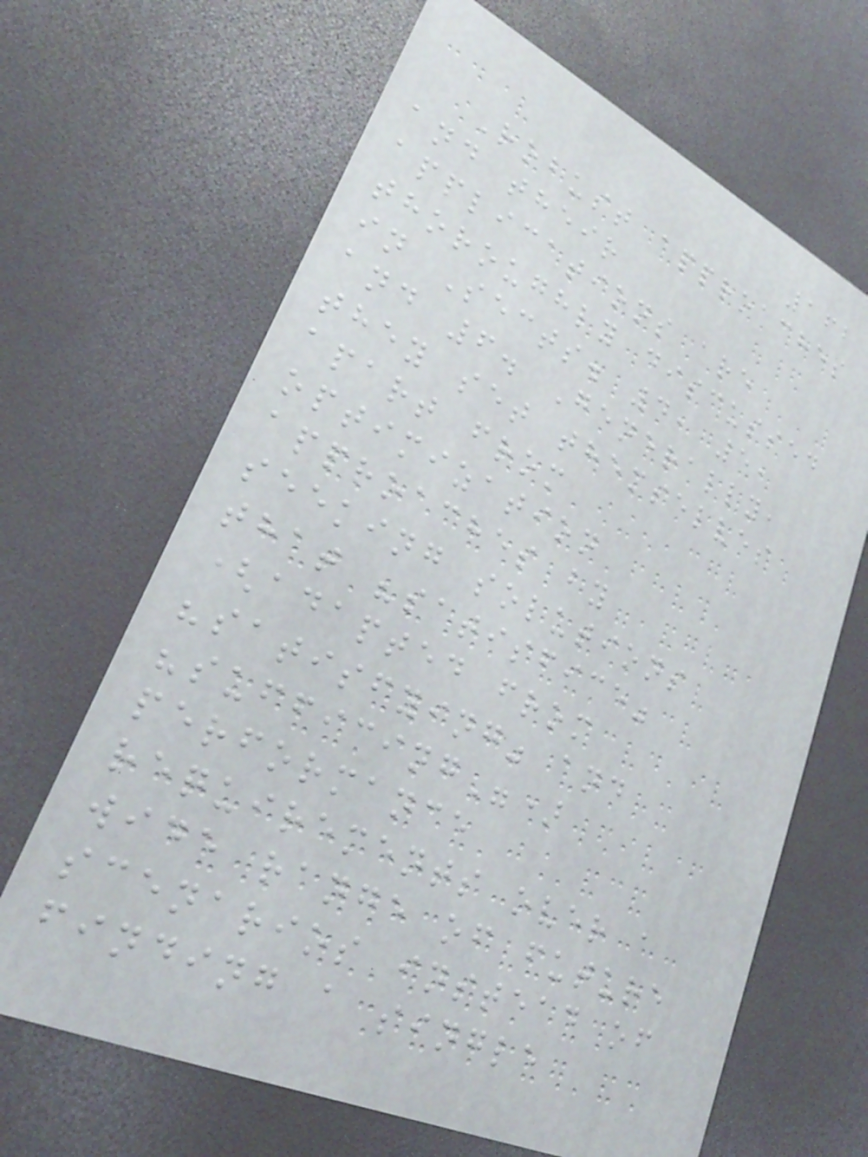162
Robust approaches
and their
applications are
thoroughly discussed
in Sects. 4, 5,
and 6. Generally,
they set themselves
apart from
optimization
approaches by
seeking solutions
that "satisfice"
(adapted from
"satisfying" and
"sufficing")
performance
requirements over a
wide range of future
scenarios instead of
finding a single
